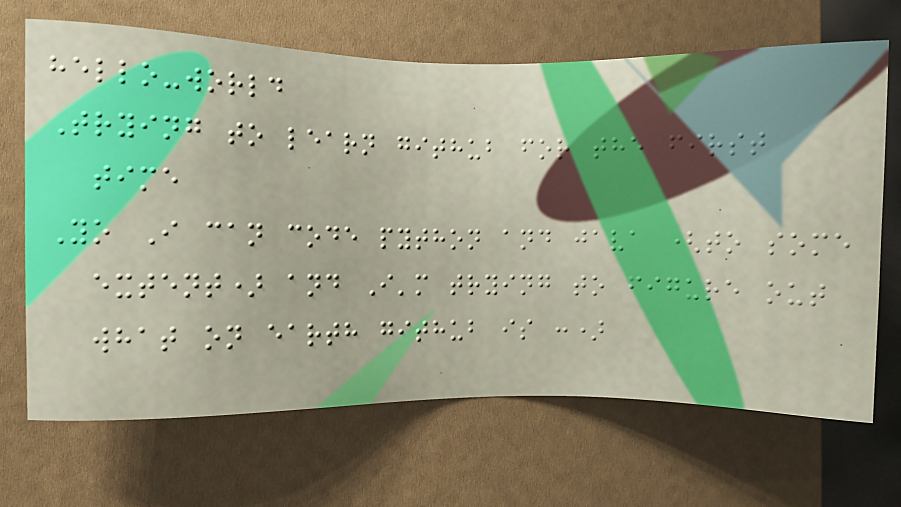hello-world
Trying to learn github for the first
time
Yo I can code python and java (to some
extent) and I'm trying to figure out
what on earth github is :)
